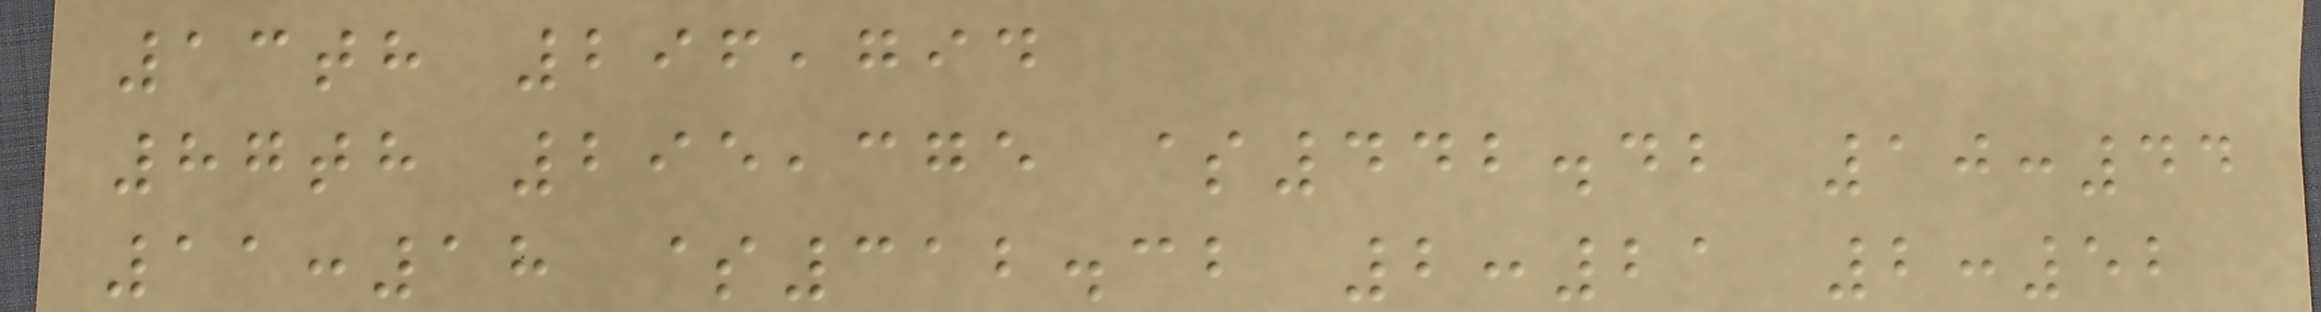13th 296,794
87th 295,375 $442.42 10:44
11:18 $312.32 2:21 2:52
